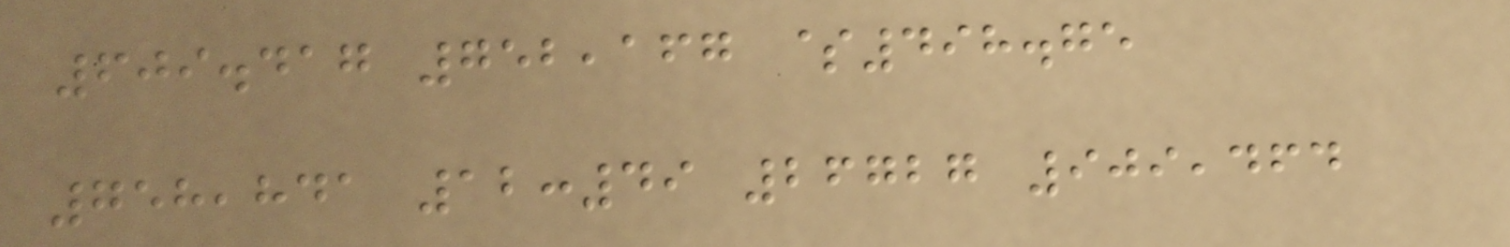609.417 752,167 $498.75
758,841 12:49 26727 909,464
